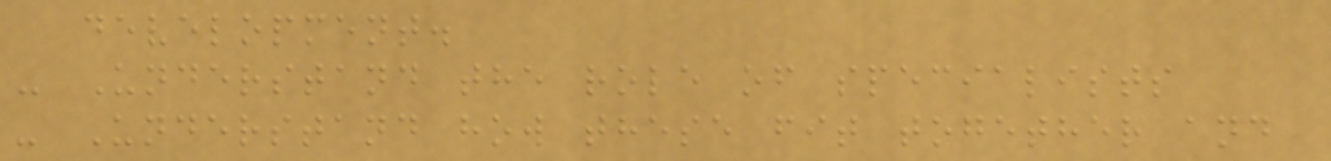development.
- Understand the role of specialists
- Understand how these fit together and
